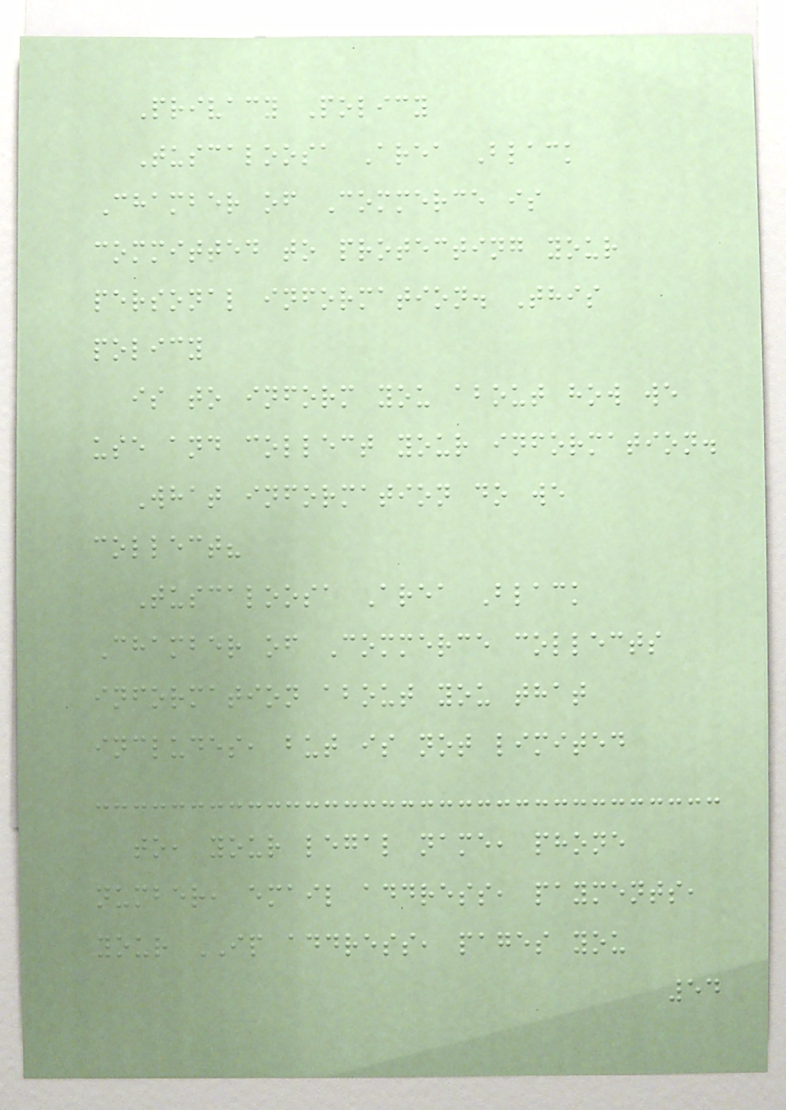Privacy Policy
Tuscaloosa Area Black
Chamber of Commerce is
committed to protecting your
personal information. This
policy
is to inform you about how we
use and collect your information.
What information do we
collect?
Tuscaloosa Area Black
Chamber of Commerce collects
information about you that
includes, but is not limited
to, your legal name, phone
number, email address, payments,
your IP address, pages you
54
